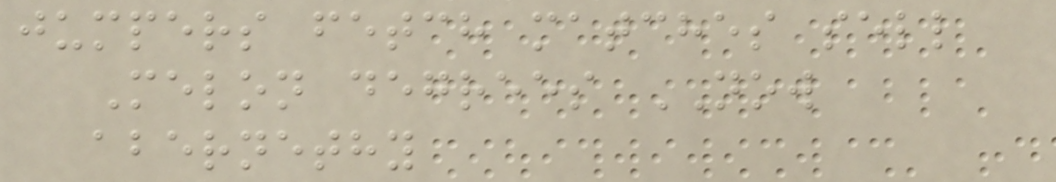jumpers fetch matches sell
Melon degrees NOW
abernethy
